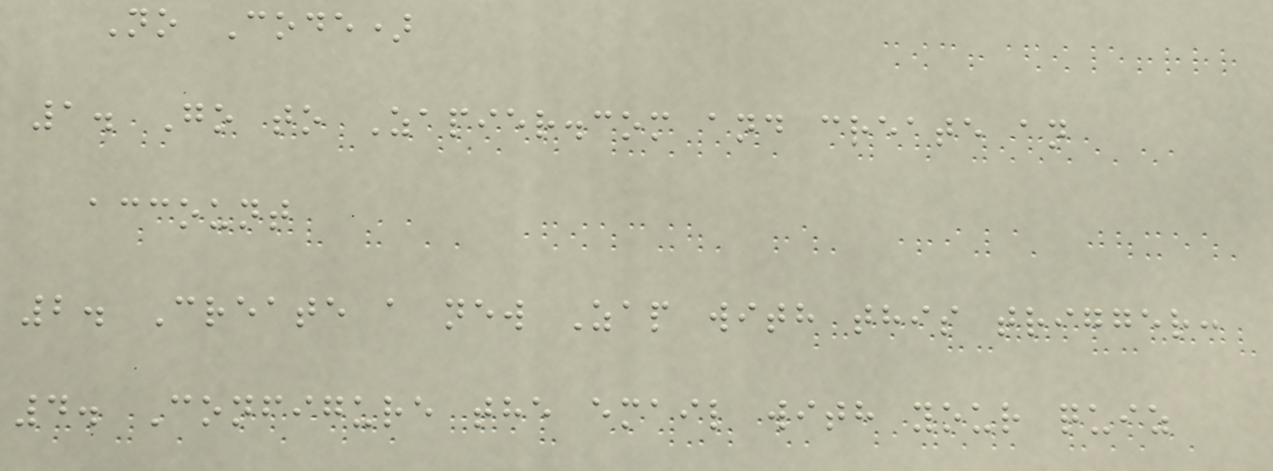No Code)
1. Go to Zapier.com and create an
account
2. Create a new Zap with this trigger:
4. Configure the email with your quiz
